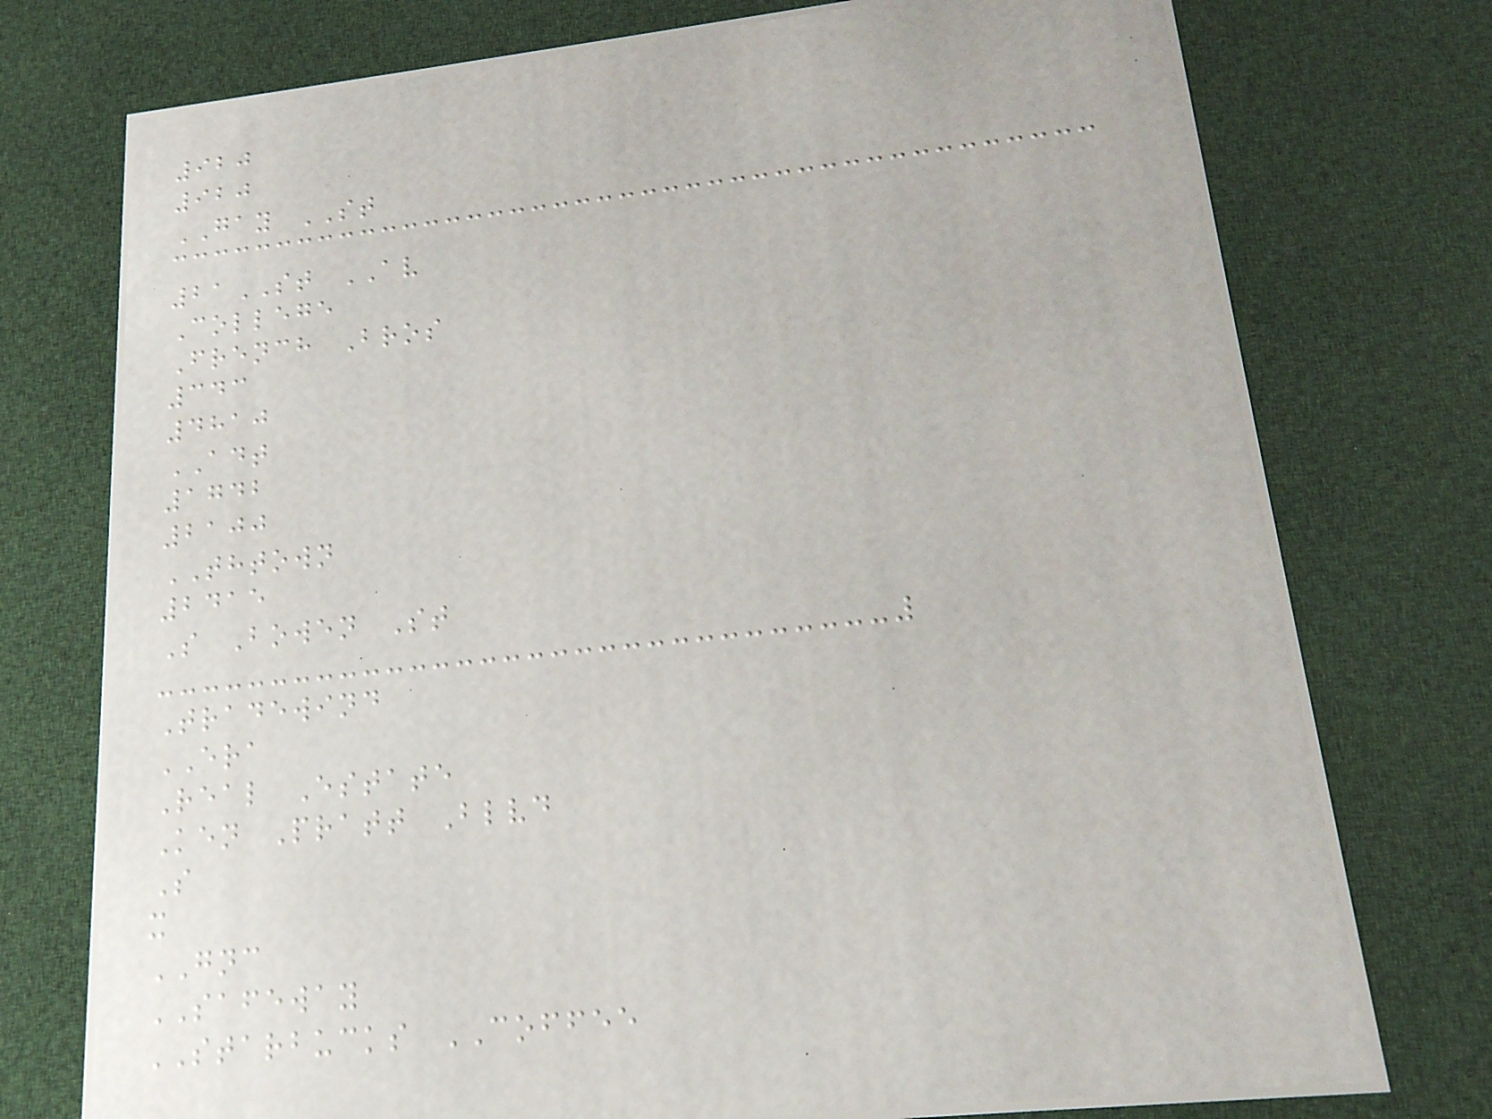920
920
GAY ST
21ST AV
College
French Bros
343
4810
ADT
1742
2100
THTOWN
2415
S Bowen St
Tradewind
ERA
Real Estate
Ken Pratt Blvd
S
x
GNC
SAFEWAY
STARBUCKS COFFEE
